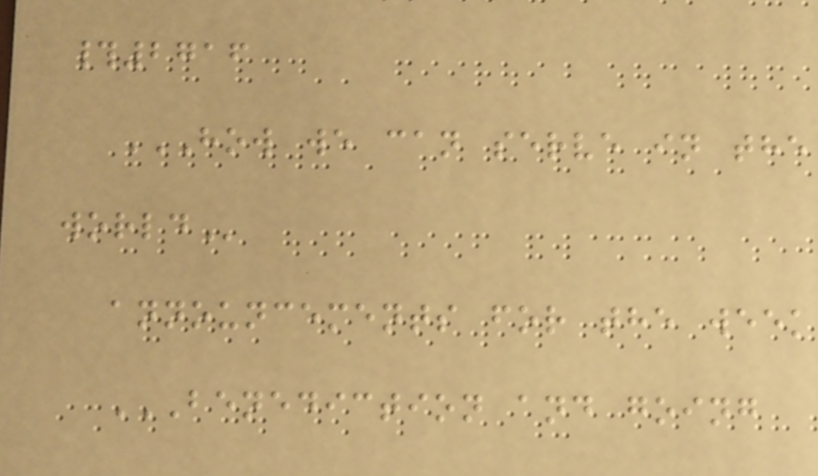#2716
HOW WE CAN SERVE IN THE
WORLD
announcements for the week
BENEDICTION AND GOING
